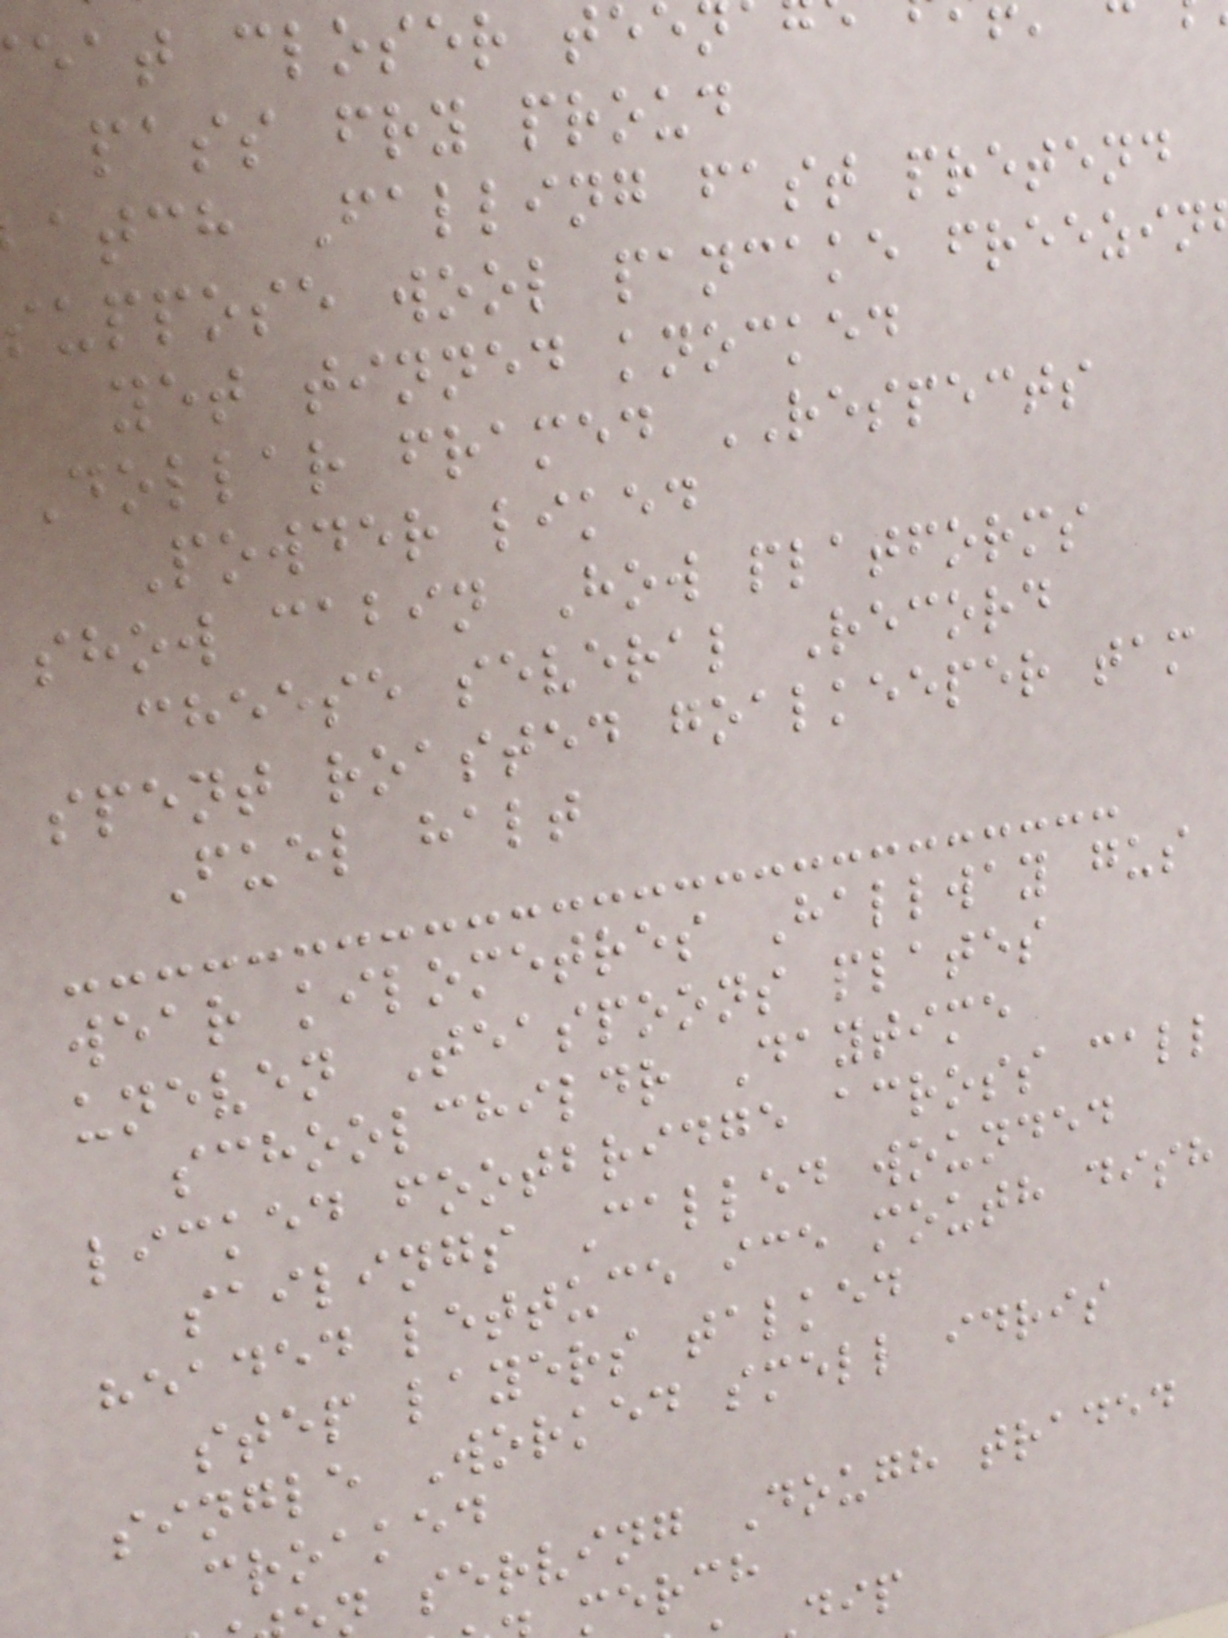eat closer tee
pass fry proud
atch Falling fast pretend
suppose wool pancake freezin
yet tinned knocked
Dollar framed RESPECTS
Powder liked
show cabin How platforms
cheese several Record
spent roasted goalkeeper tam
Fuel halt
wear kilometres Hallway gus
uneven Teaspoons plates
schoolchildr Daytime
licked footbridge across call
sailings Called wounded
headed lettuce ice mouth dish
step layers talked
single Worked smell idris
croaked
serving Dough traded
merch
